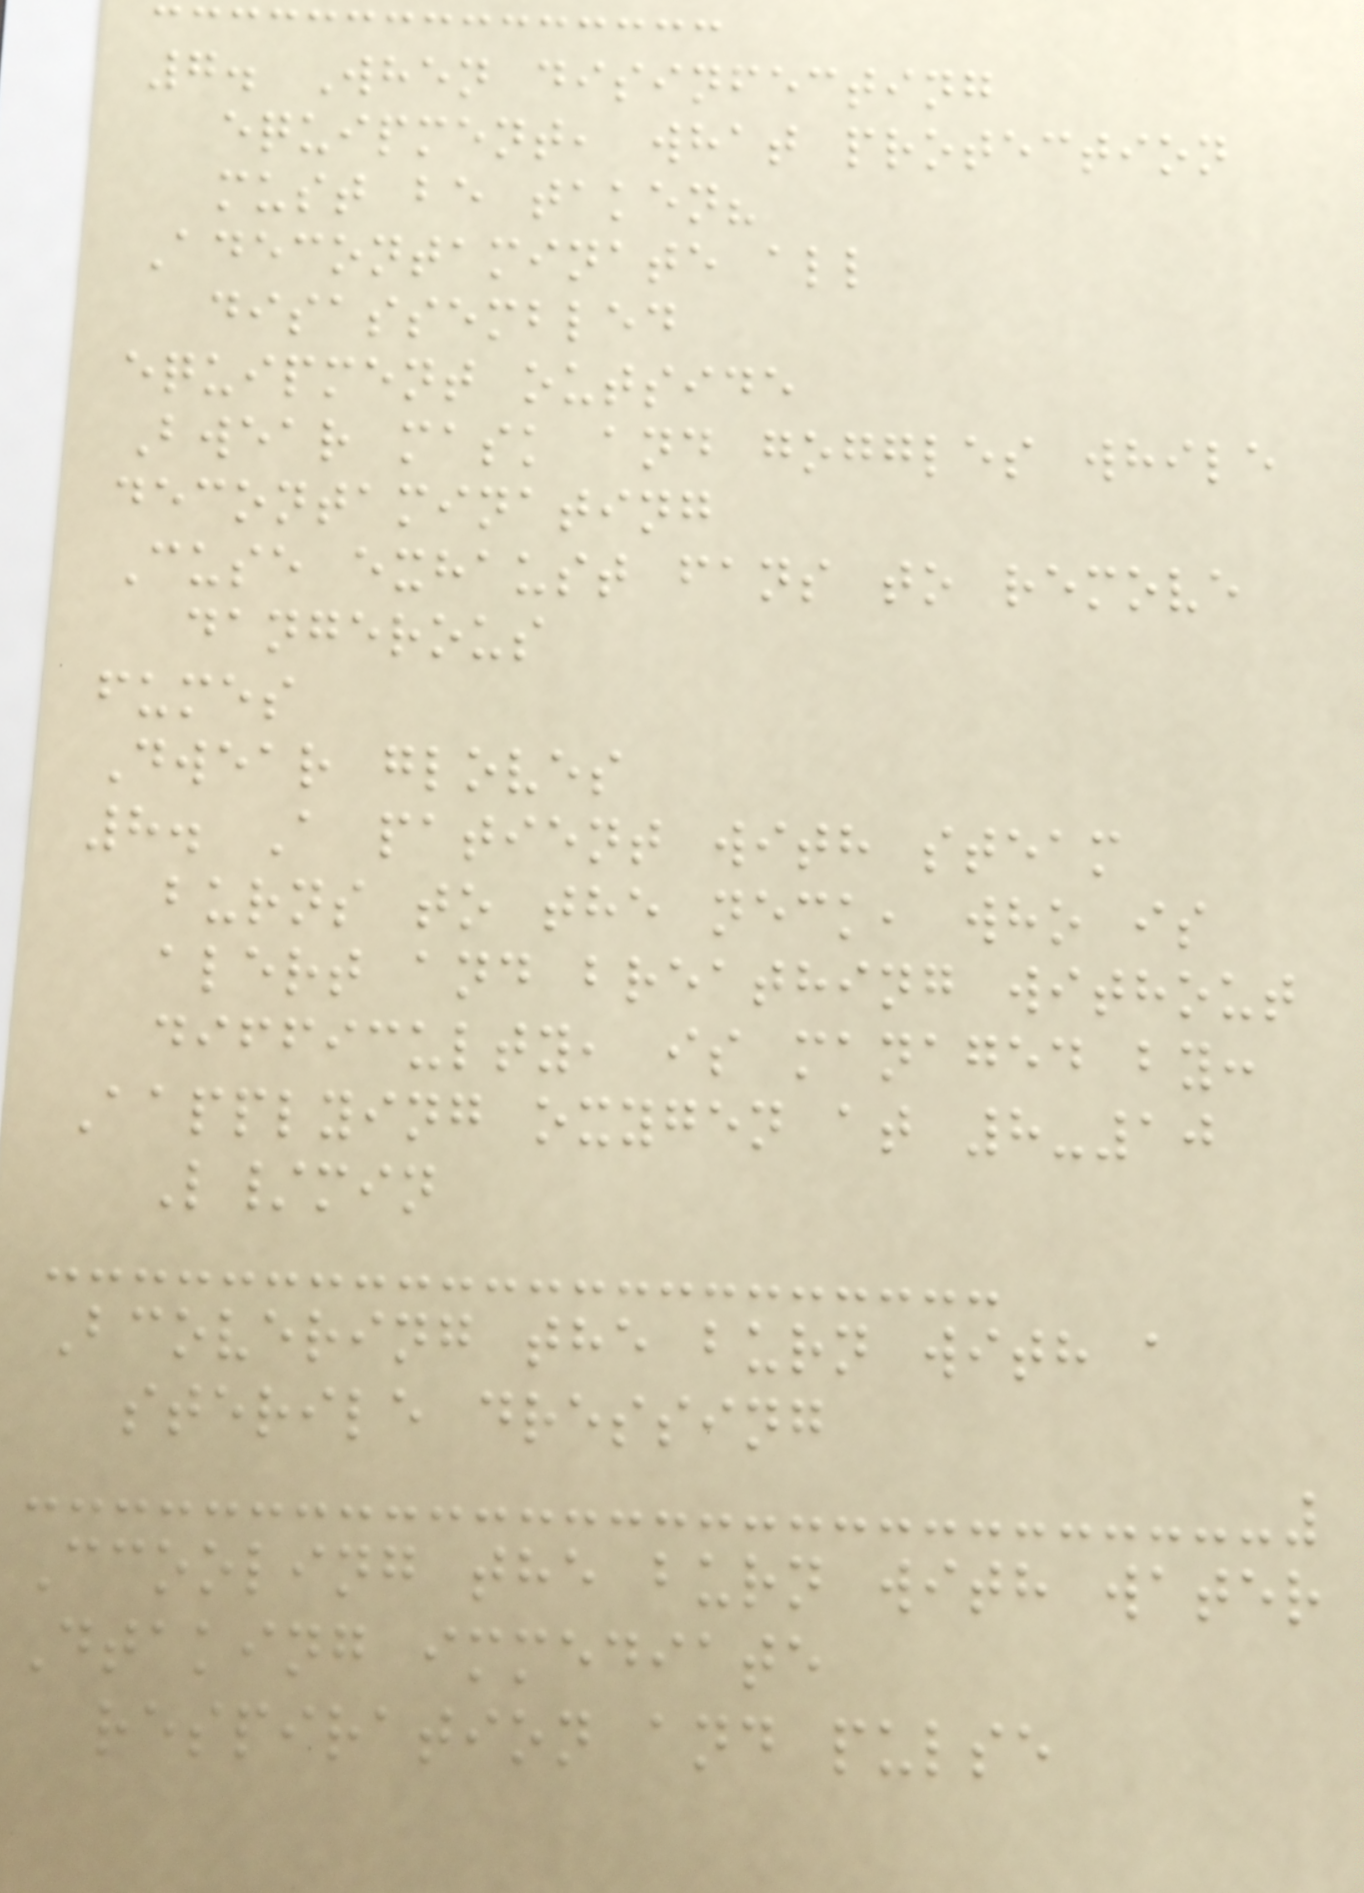7. When disinfecting
equipment, what protection
must be taken?
Adecontaminate all
disassembled
equipment outside
Bwear mask and goggles while
decontaminating
Cuse exhaust fans to remove
dangerous
fumes
Dwear gloves
8. A patient with steam
burns to the neck, who is
alert and breathing without
difficulty, is managed by:
Aapplying oxygen at 8-10
L/min
Bcovering the burn with a
sterile dressing
Ccooling the burn with water
Dtaking immediate
respiration and pulse
